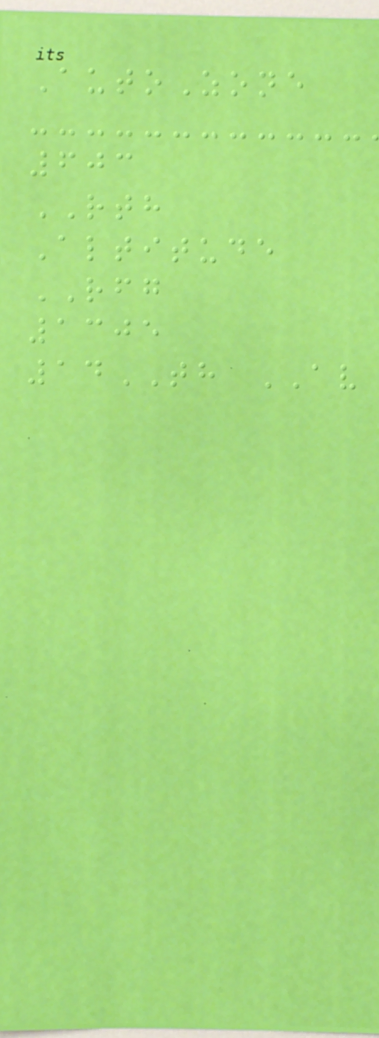AutoZone
603
RTH
Altitude
RFG
1305
14TH AV
